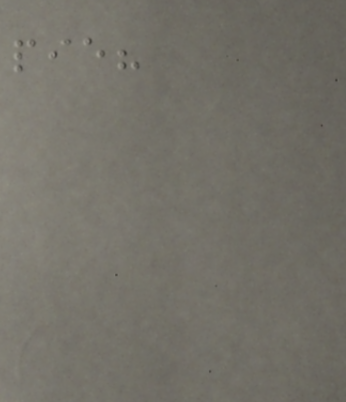pie?
